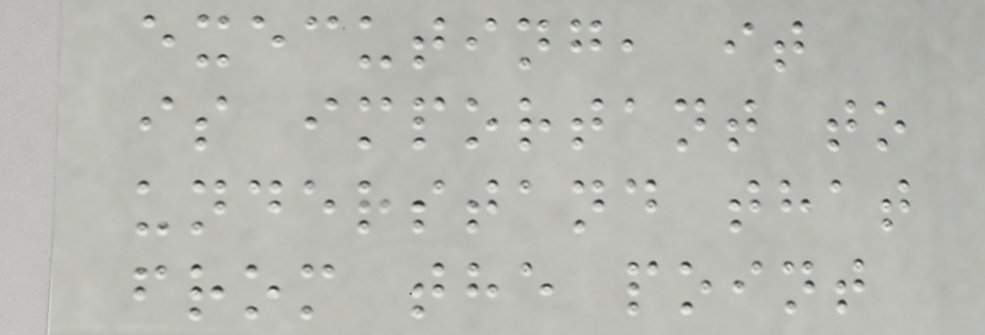executing, it
is important to
understand that
from the point
